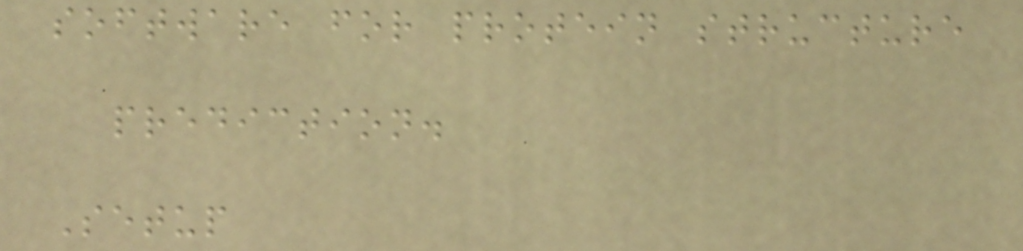software for protein structure
prediction.
Setup
